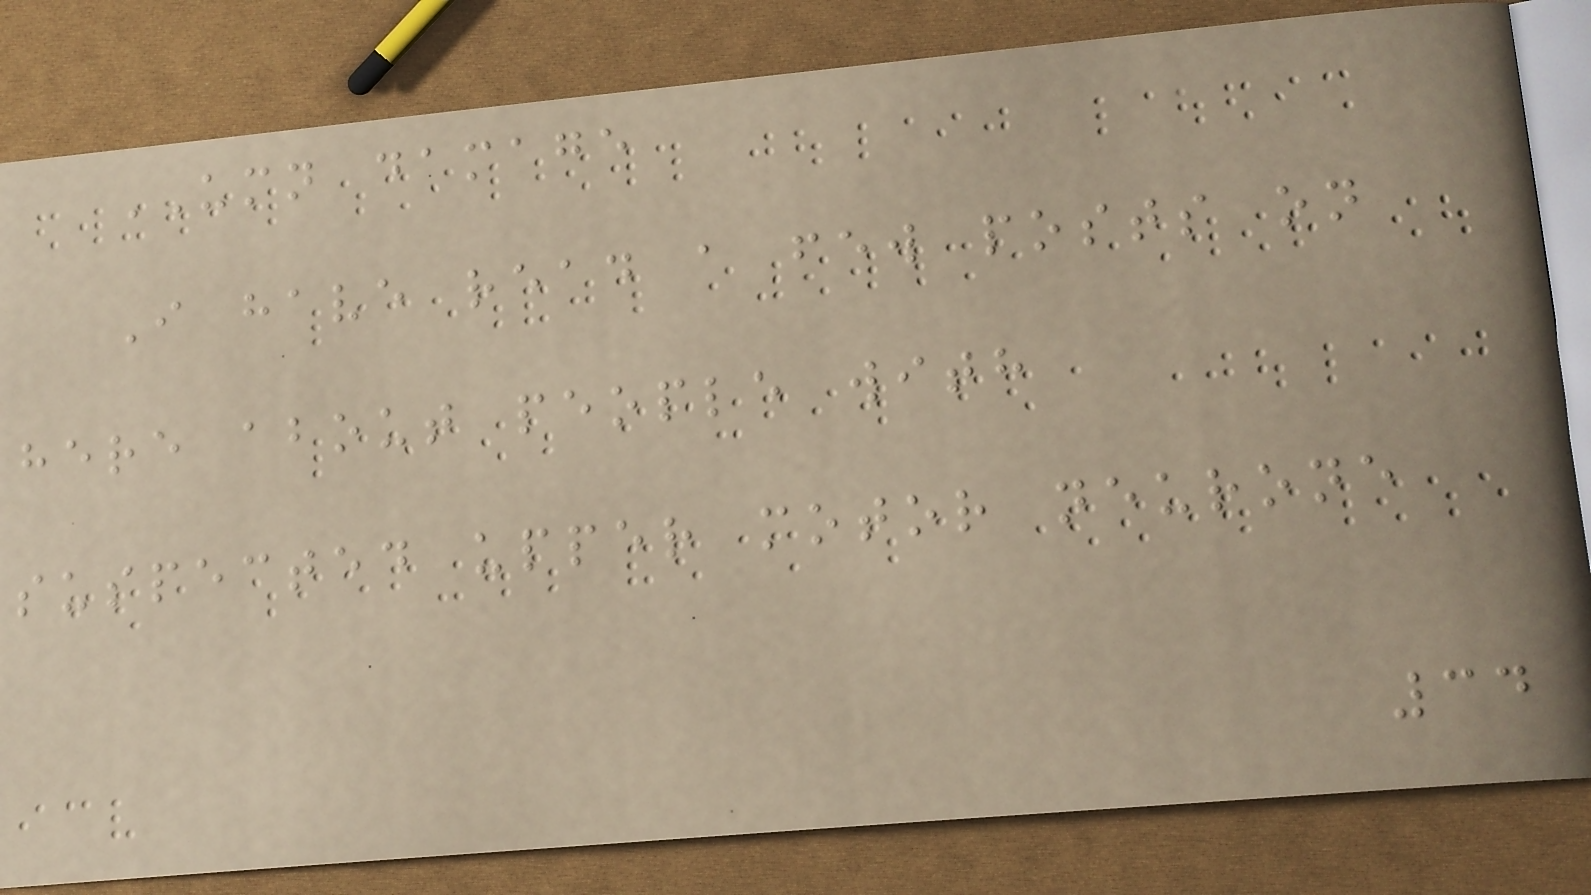UMN damage
I have read a few posts on
here about people with
suspected upper motor neurone
34
